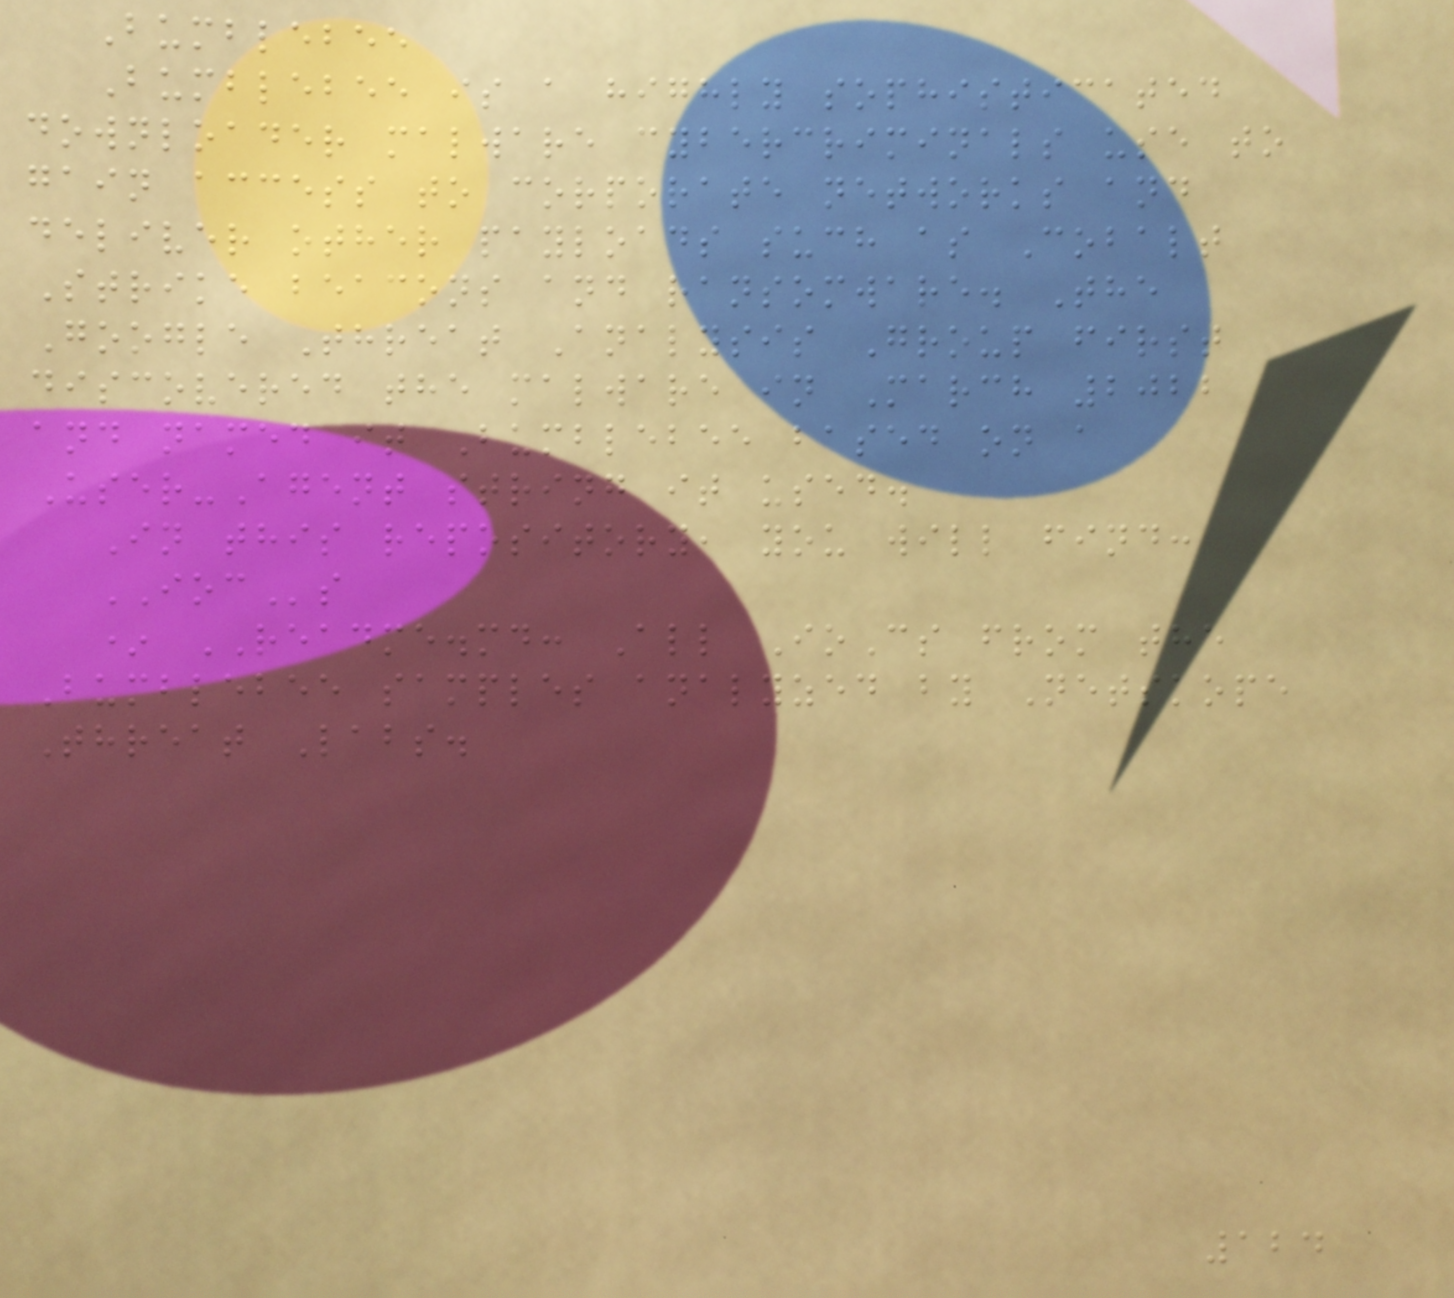Bumblebee
Bumblebee is a highly sophisticated
downloader malware cybercriminals use to
gain access to corporate networks and
deliver other payloads such as Cobalt
Strike beacons and ransomware. The
Google Threat Analysis Group first
discovered the malware in March 2022
and named it Bumblebee based on a
User-Agent string it used.
In this repository, you will find:
IOCs
* README.md: All IoCs from the
Bumblebee samples analyzed by Netskope
Threat Labs.
124
